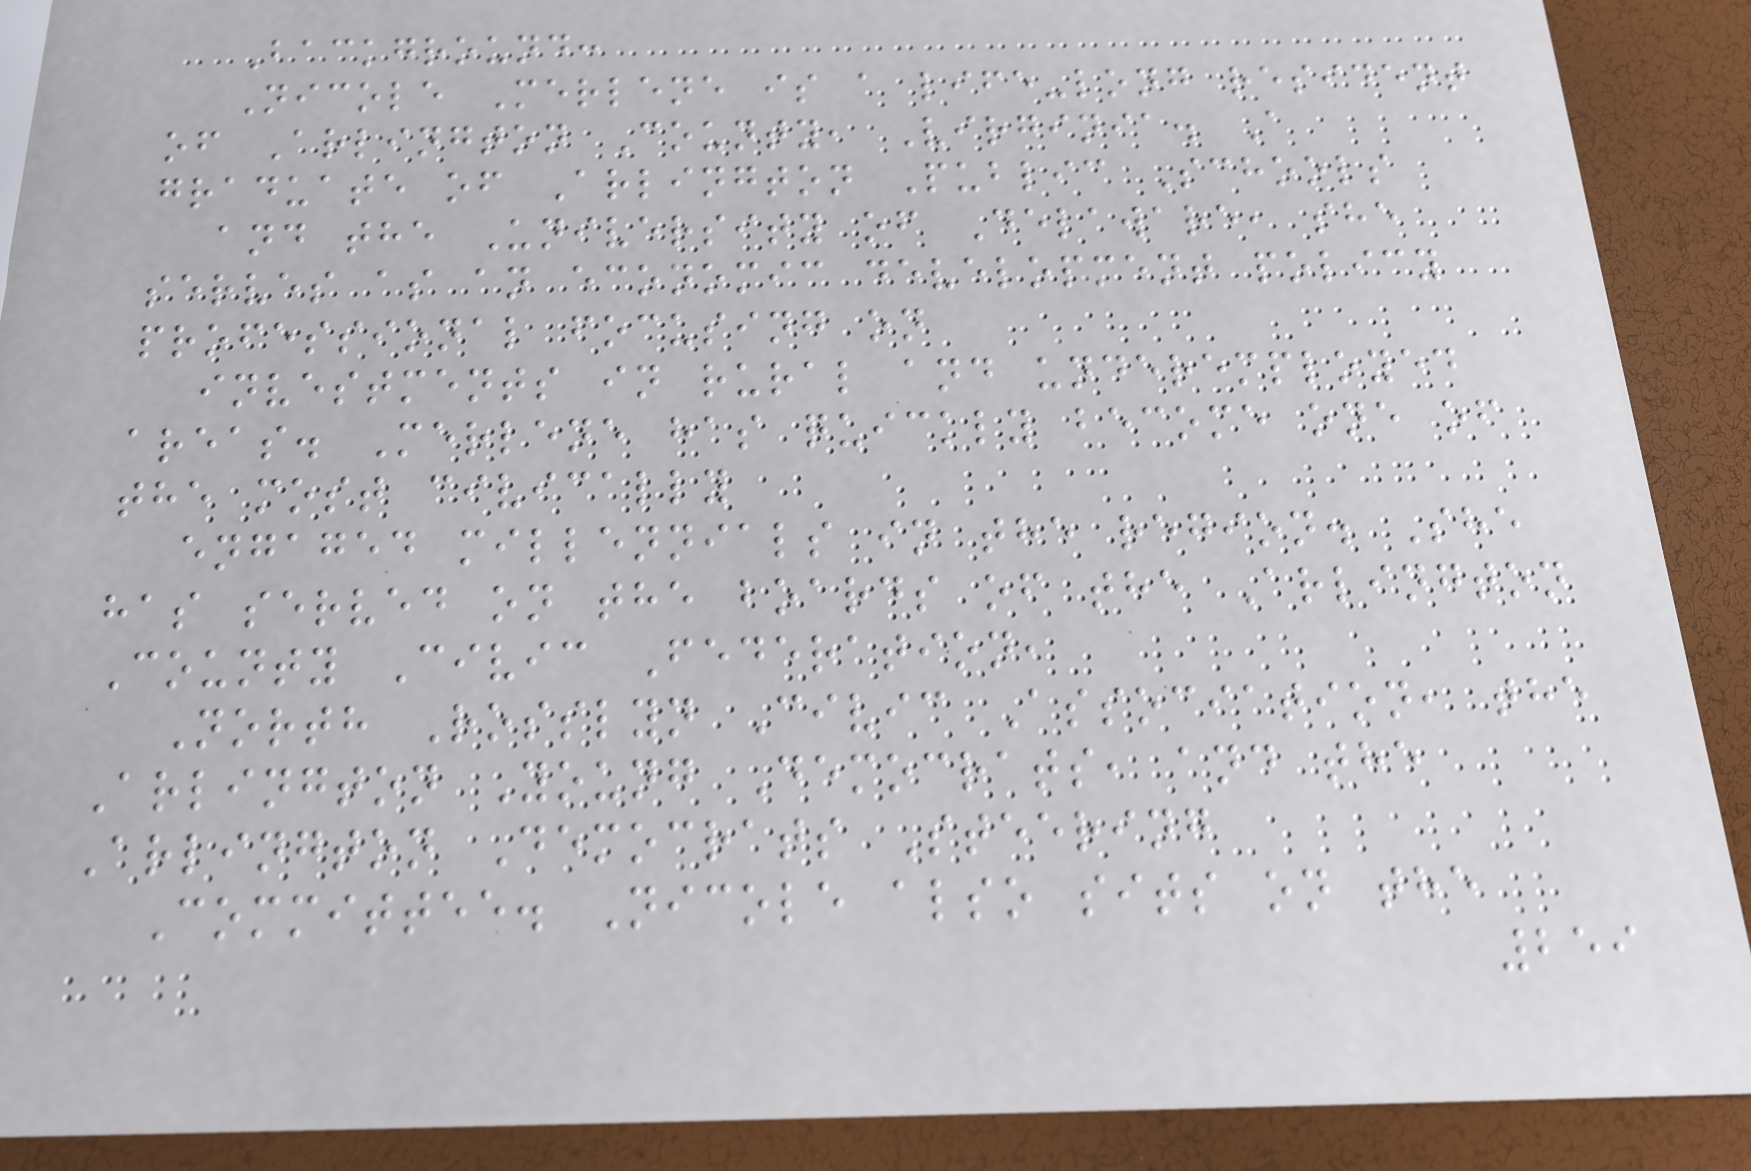Background:
Nicole Merlene is a life-long resident
of Arlington County, Virginia. A
graduate of Arlington Public Schools
and the University of Delaware, she
serves as an economic development policy
professional focusing on
investments in rural and underemployed
areas. Merlene has quickly become one of
the most civically
engaged millennials in the region. She
has served on the boards of the Arlington
County Civic Federation,
North Rosslyn Civic Association, the
Arlington Young Democrats, and the
Arlington Democrats Steering
Committee. Nicole also sits on the
259
